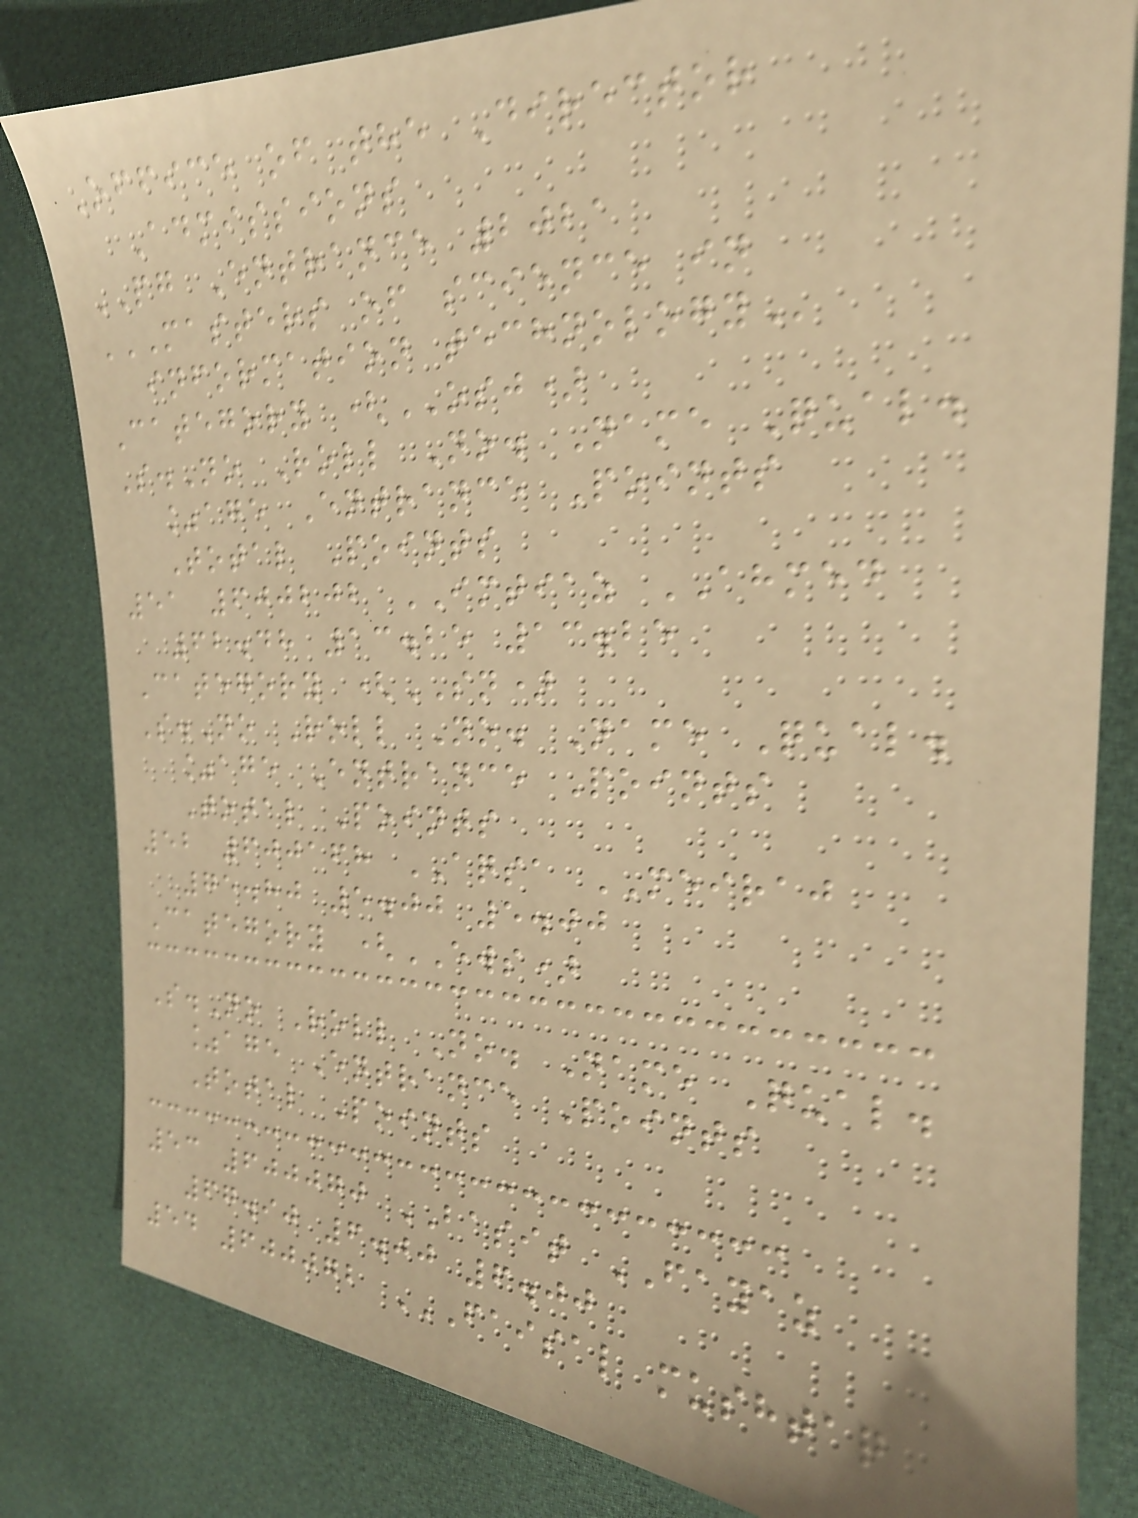Office of the Director
Admissions
PG Entrance 2021
MASTERS OF SCIENCE IN
INFORMATION TECHNOLOGY
Category (OSJ)
S.No Roll No. Name Qual.
%age Entrance Points
Total Points
51 600202 IMTIAZ AHMED
62.48 13.25 13.25
Category (SN)
S.No Roll No. Name Qual.
%age Entrance Points
Total Points
52 600168 AQSA MEIRAJ
75.80 5.00 5.00
Category (EWS)
S.No Roll No. Name Qual.
%age Entrance Points
Total Points
53 600070 BASIT FAYAZ
67.90 6.00 6.00
54 600072 FAISAL MUSHTAQ
